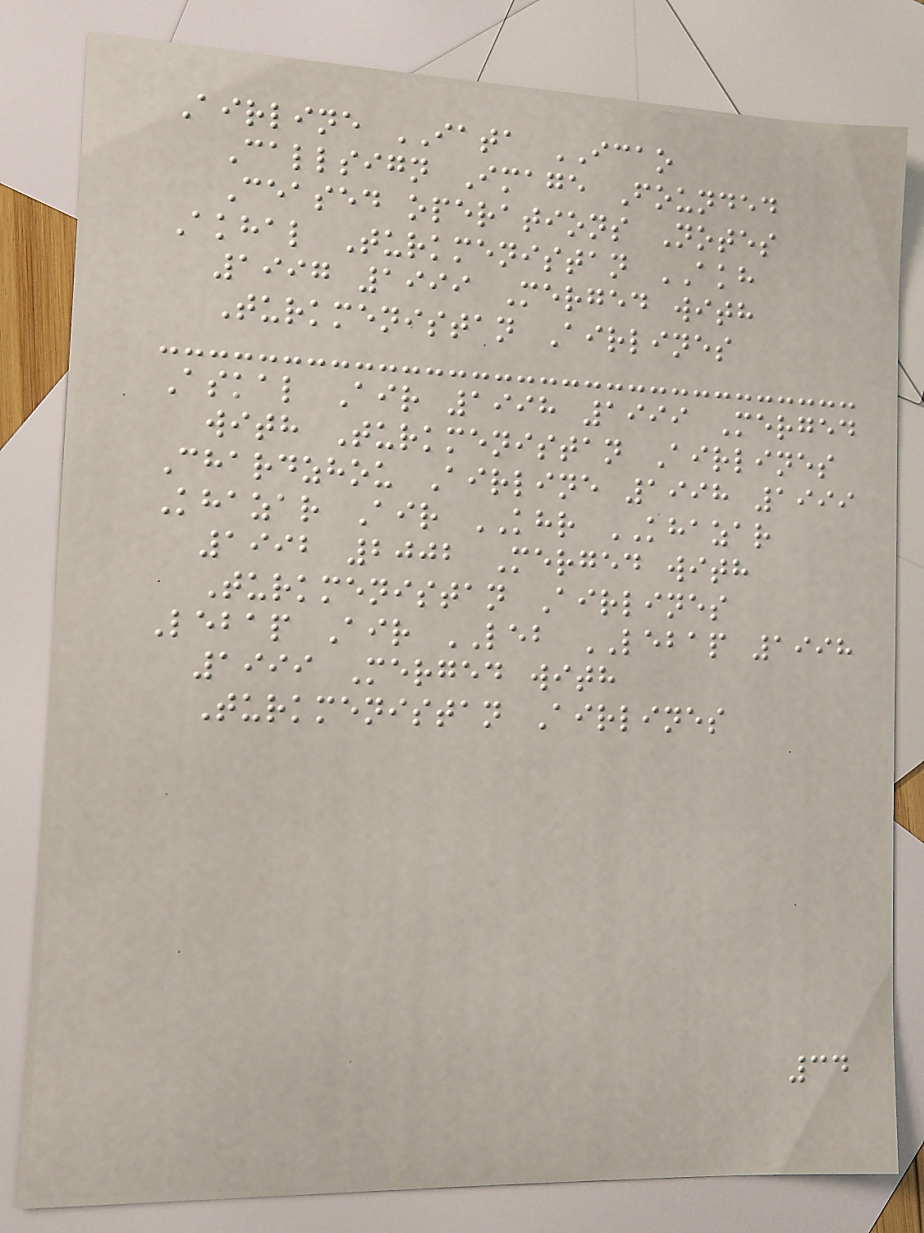Airline IATA ICAO
Callsign Image Founded
Ceased operations Notes
Akhal Turkmenistan AKH
1997 1999 Merged with
Turkmenistan Airlines
Askal Air 1998 1999 Merged
with Turkmenistan Airlines
Chardzhou Airline 1998 1999
Khazar Air KHR KHAZAR
1992 2002 Merged with
Turkmenistan Airlines
Lebap Air LEB LEBAP 1998
1999 Merged with
Turkmenistan Airlines
34
